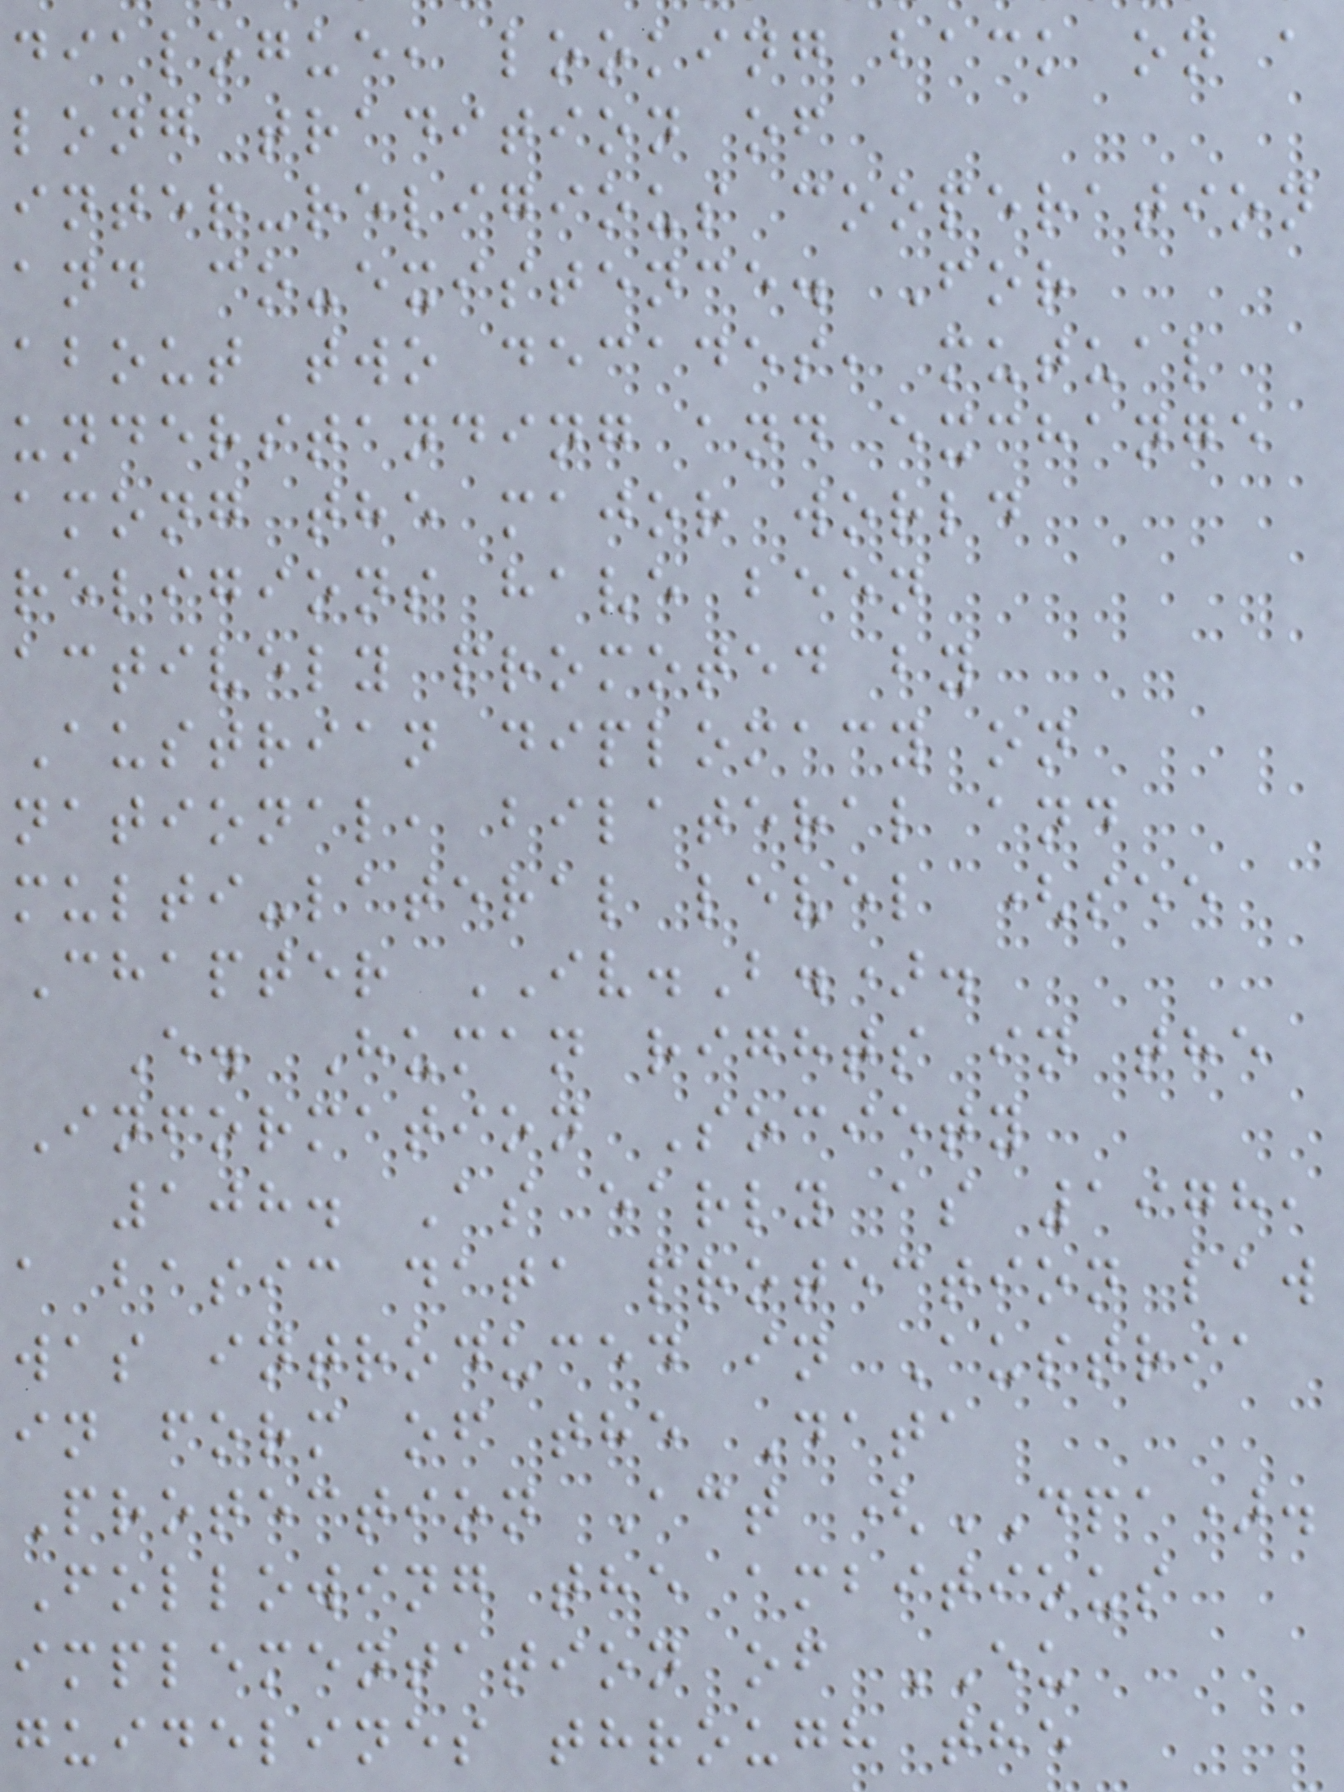dialogue, looking back on a
long tradition of
inter-religious cooperation
and co-existence. For
about two decades, mutual
understanding and exchange
among the major world
religions have been
actively promoted by
Austrian diplomacy on
national, bilateral and
multi-lateral level (see
Chapter IV.B.).
E. Human rights in the
Information Society
108. As early as 1978,
a basic data protection law
was introduced in Austria
in form of the Data
Protection Act (DPA).
Following the ambitious
implementation of EU
guidelines through the
